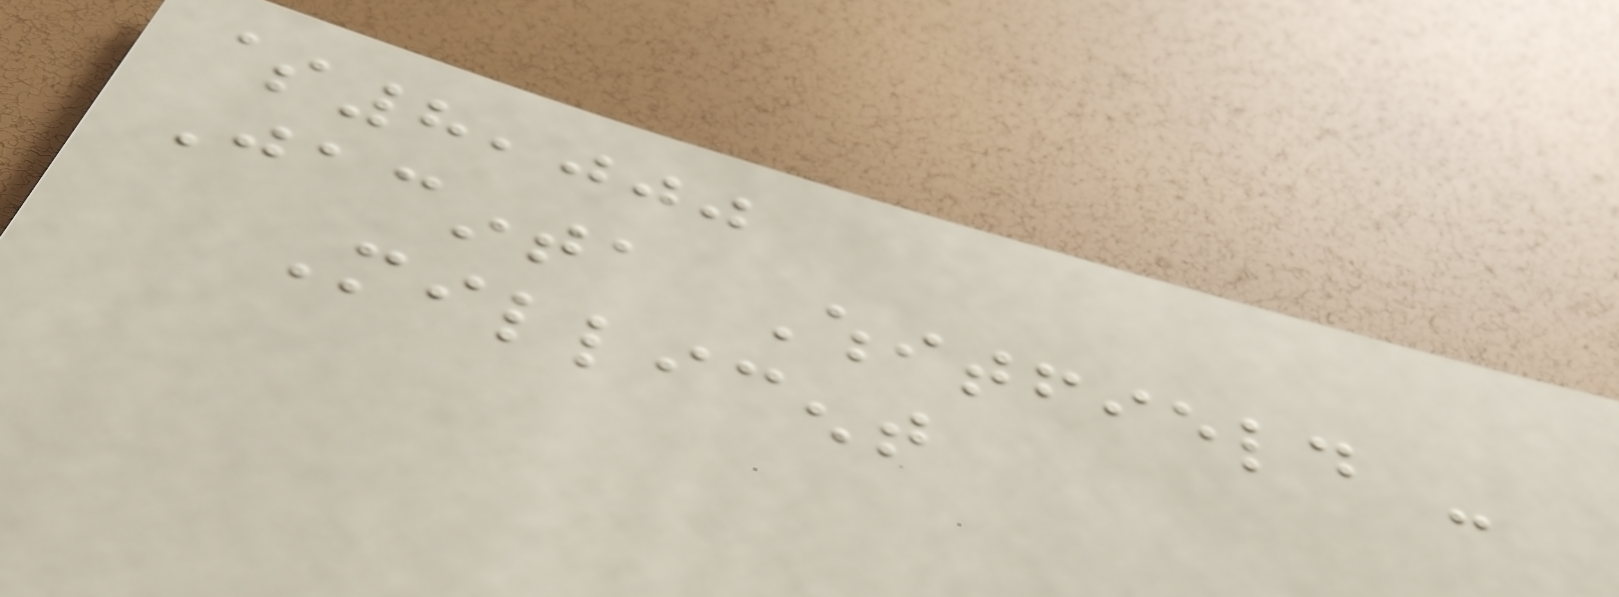$8,000
Jacinta Whitfield -
Millicent
